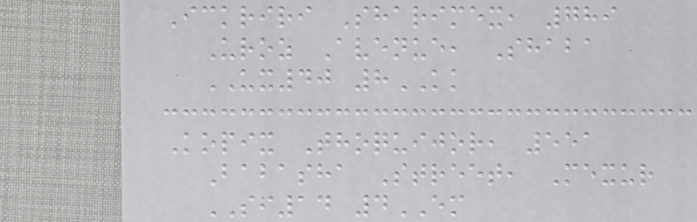Ickriri Sharimex, 789
Uroz Avenue, Shaba
UX40 8KK
Kopix Thoquijor, 551
Babasha Street, Mexur
SI14 4EM
